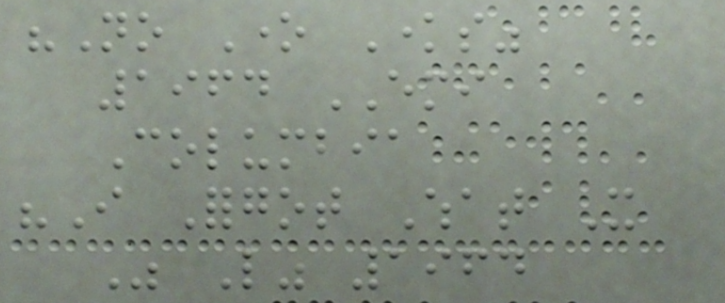"No One Knows"
1964 EMI
Columbia
"I Forgot What It
Was Like" 1964
